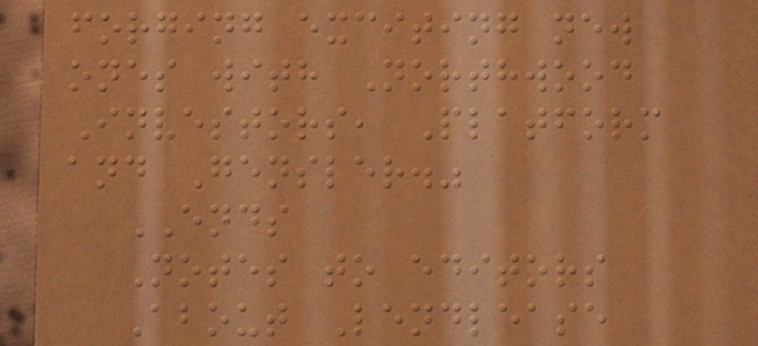forging exciting new
ones with Northwood
Investors, Platform
and Gensler."
ENDS
Notes to editors
About Lendlease
